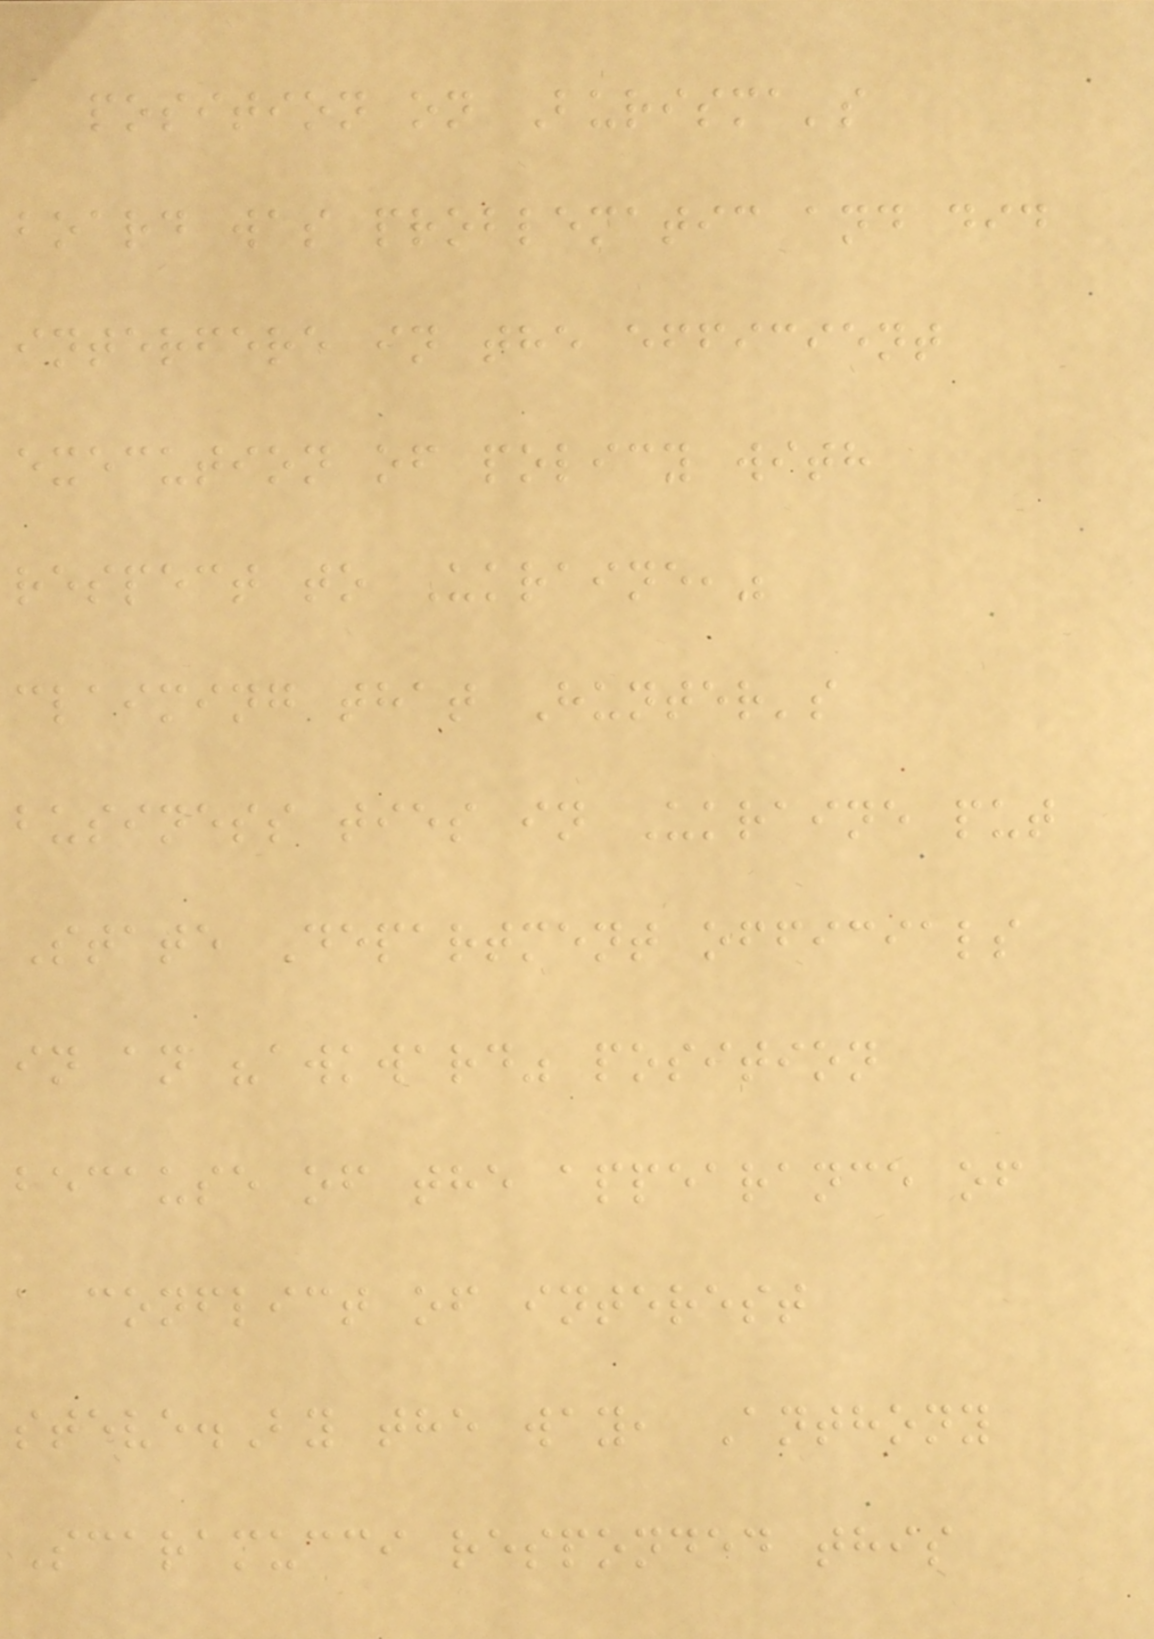position on Burisma's
board was problematic and did
interfere in the efficient
execution of policy with
respect to Ukraine,"
claiming that Hunter's
business ties in Ukraine put
State Department officials
in an "awkward" position
because of the appearance of
a conflict of interest
steve.By the way, Anthony
Scaramucci responded this
